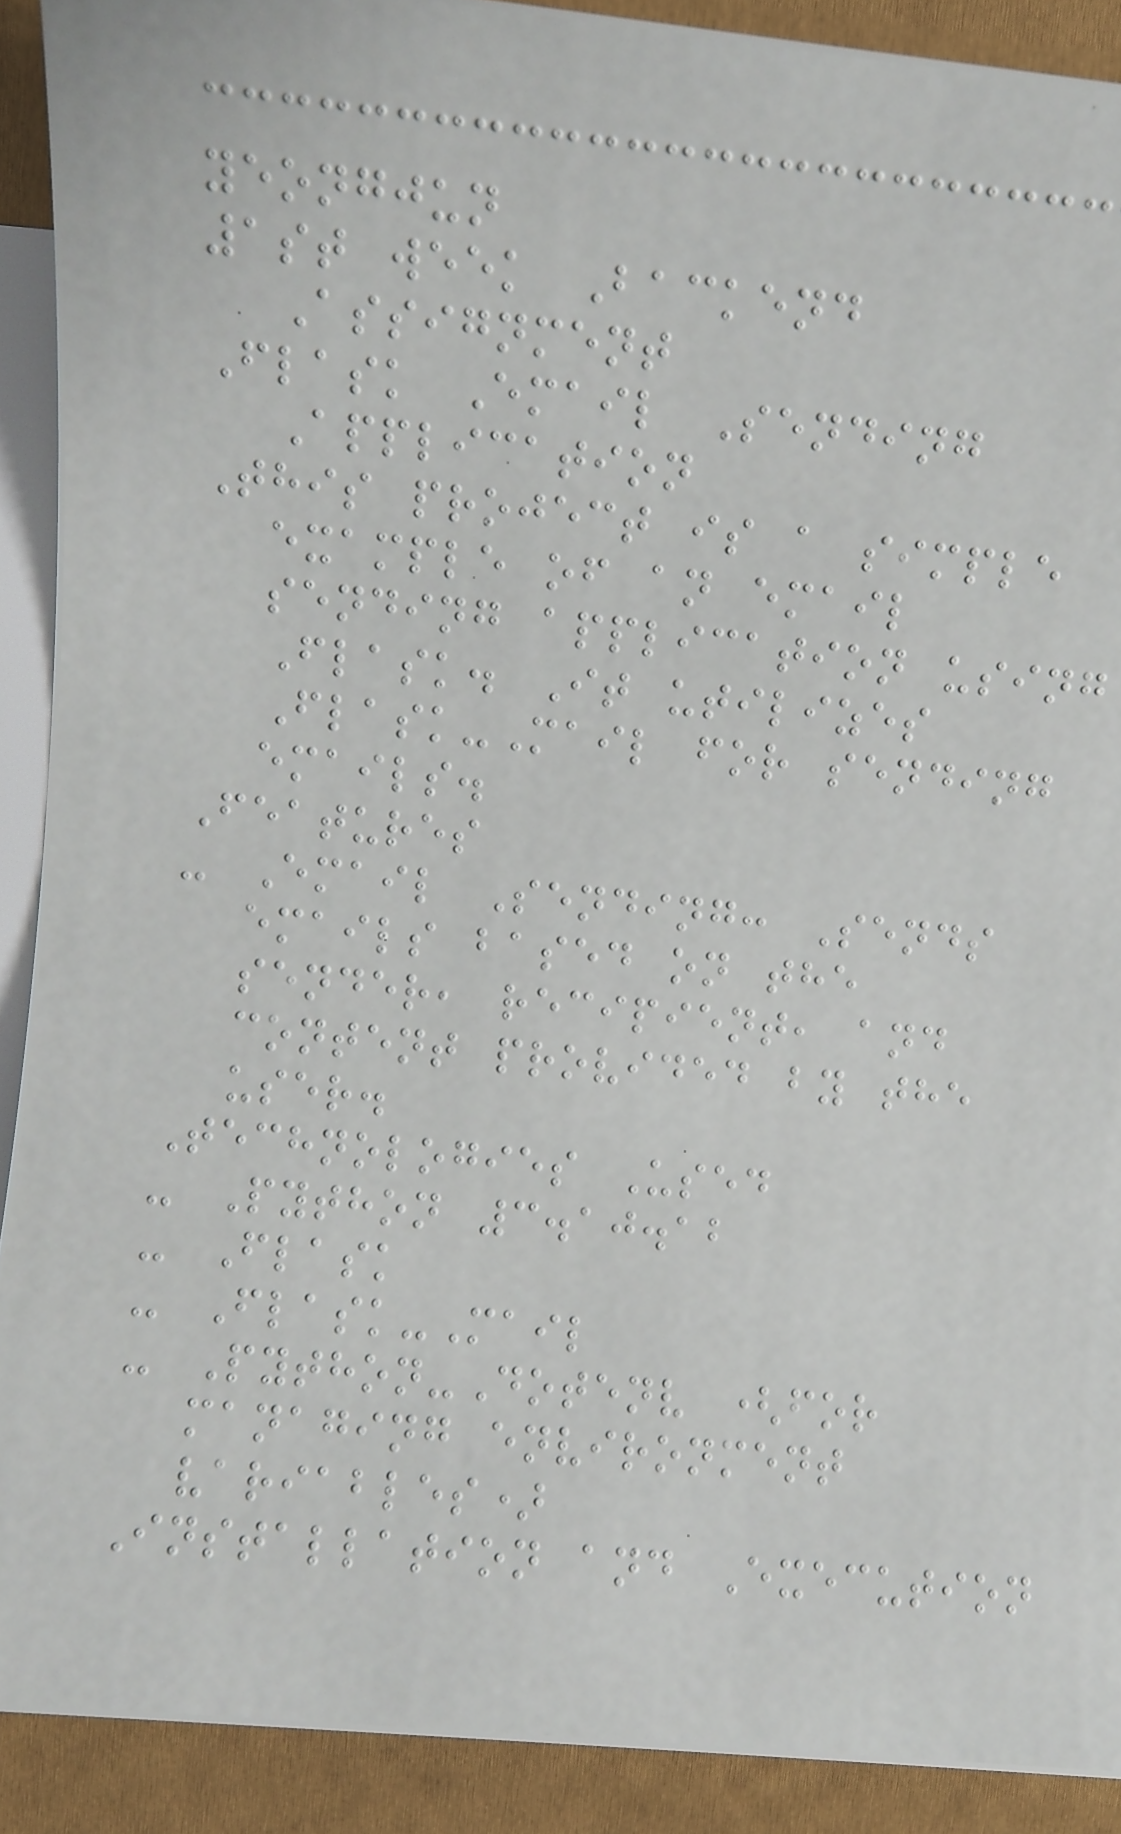yeongjun
1st week Backend
Assignment
Flask Email Sending
Application
This project is a simple
example of an email
sending application using
Flask. It utilizes
Flask-Mail for sending
emails.
Features
- Email Sending: Sends
emails based on the
sender, recipient, and
content provided by the
user.
Technologies Used
- Python 3.10.12
- Flask
- Flask-Mail
- Python-Dotenv (for
managing environment
variables)
Installation and Execution
